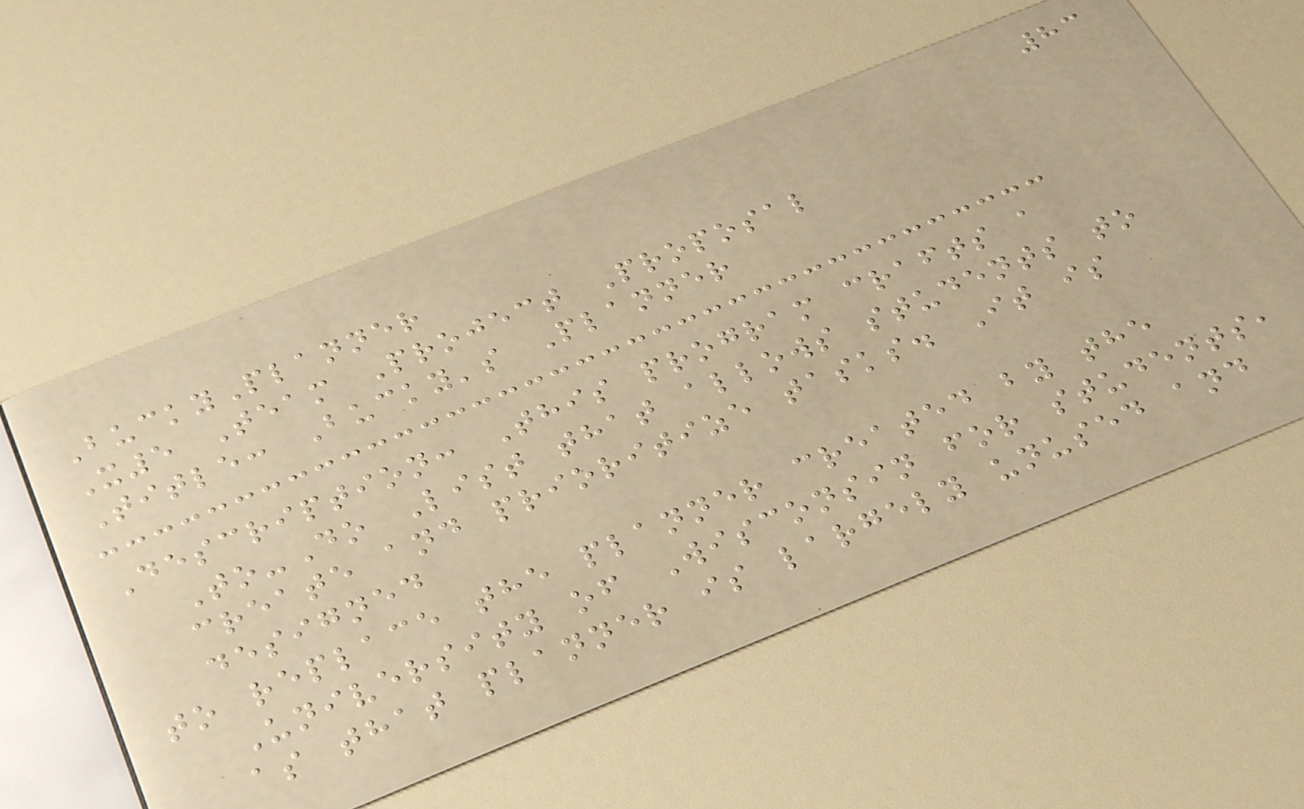83
BuckyPlanner
X5 Team Project Proposal
Title: Bucky's Planner
Description: This program crafts a
To-Do List that allows students to
create and prioritize tasks. It is
designed
to replace the planner created by the
University of Wisconsin for students,
as that planner is largely unused and
